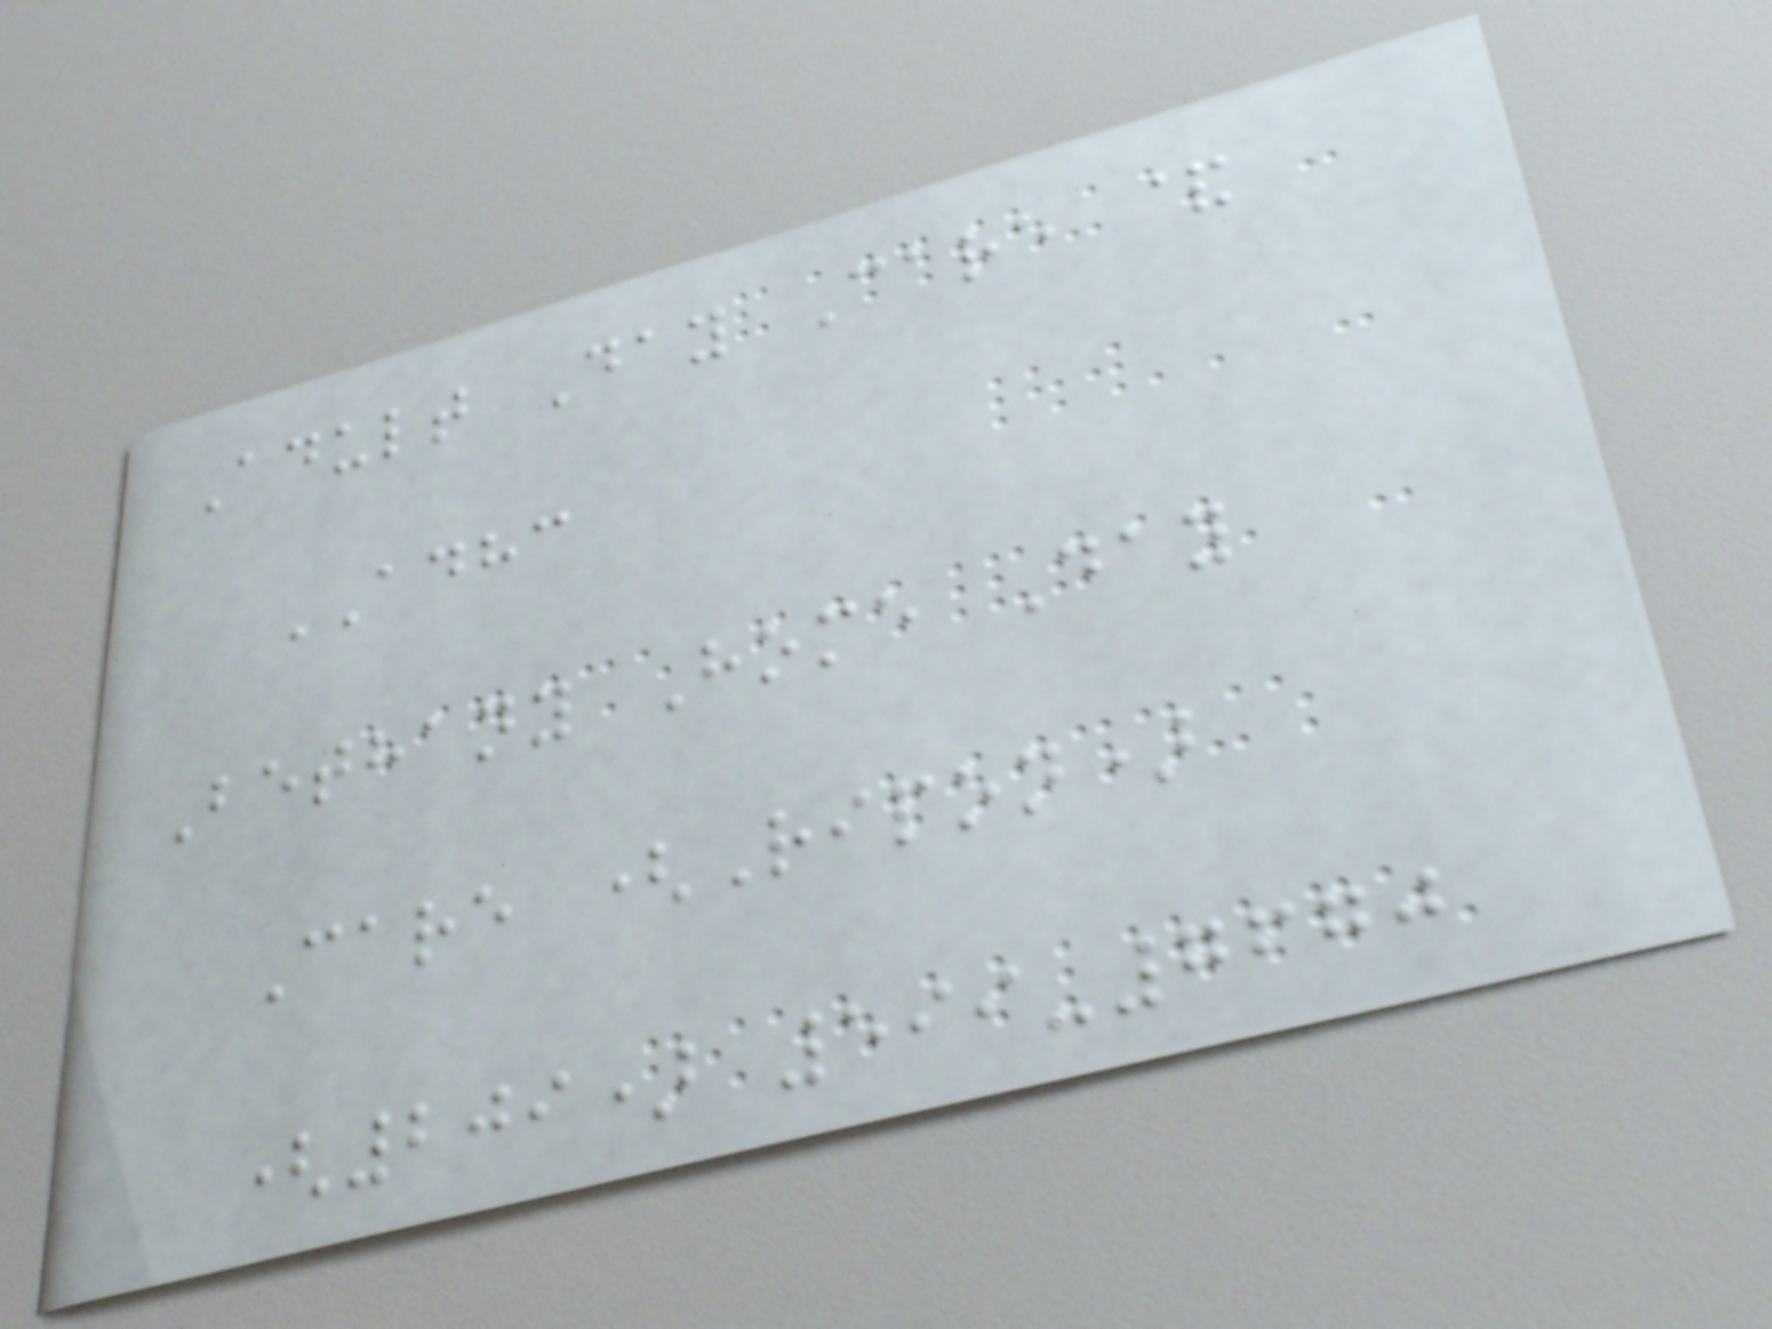Adult Day Care &
ADHC
Bethany Home Day
Care (Ripon)
(209) 599-7670
